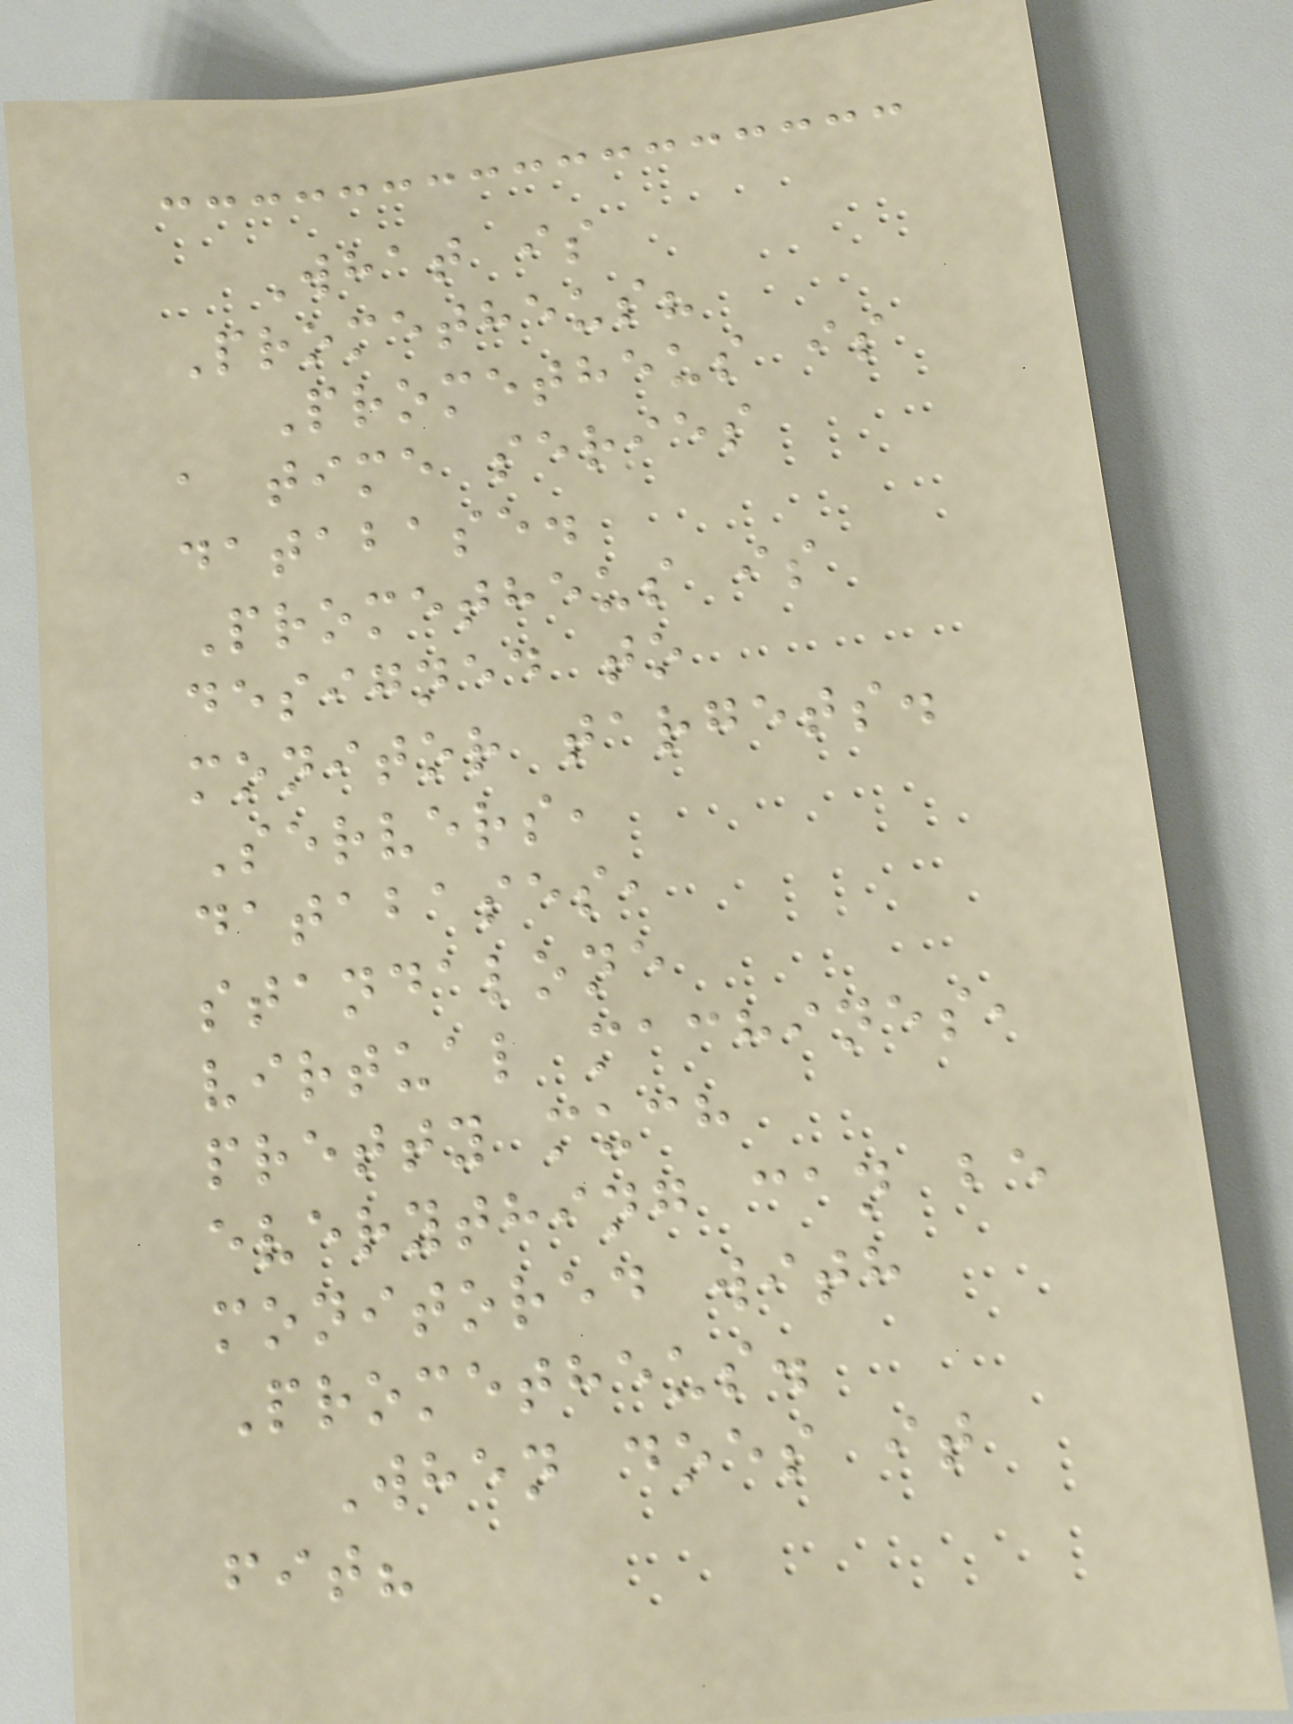What is
Prometheus?
Prometheus is
a time series
database.
Prometheus is
designed to
monitor targets.
Servers,
databases,
standalone
virtual machines,
pretty much
everything can be
monitored with
Prometheus.
When does it
fit?
